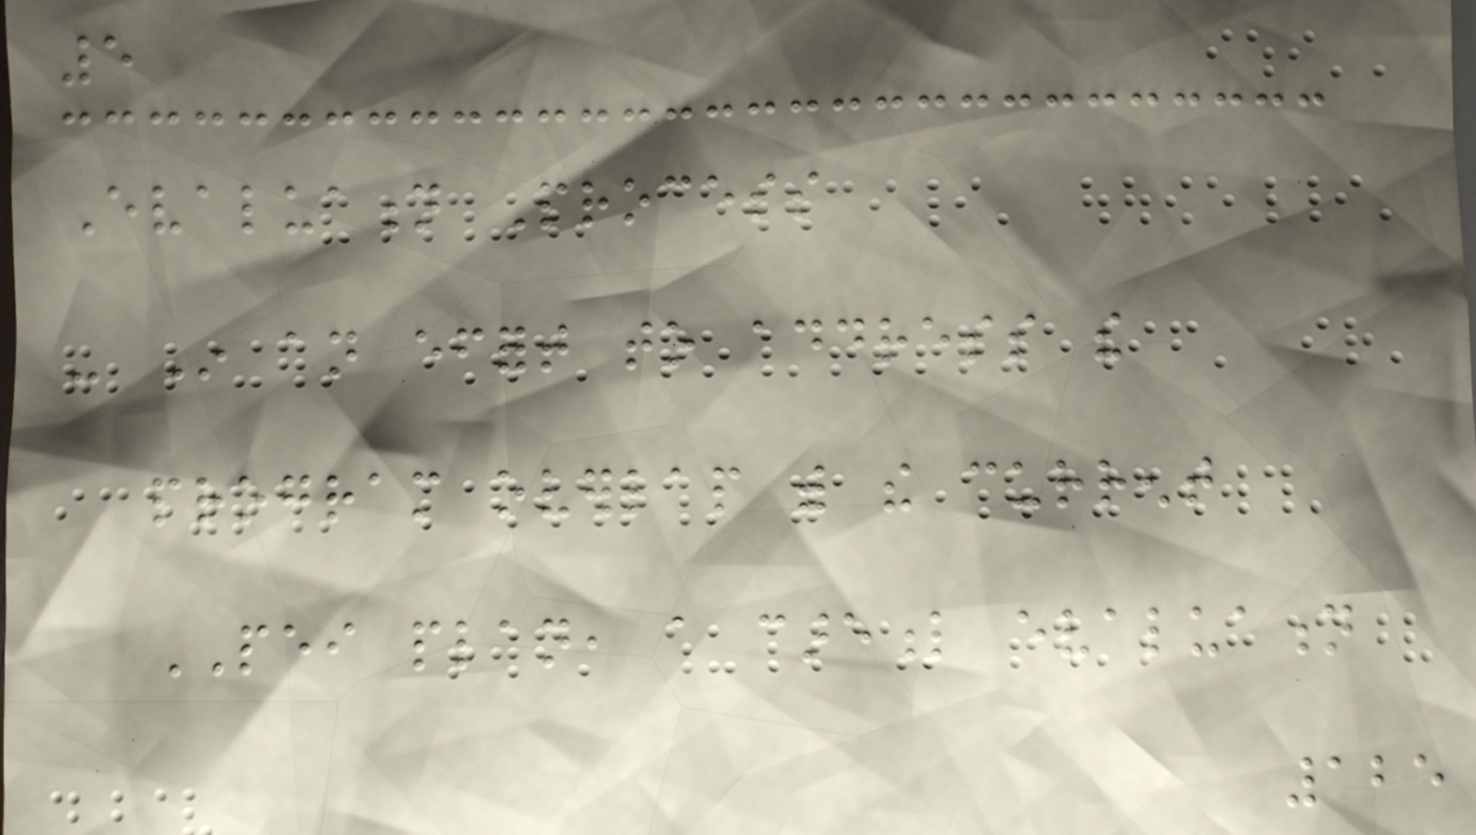5
Evaluation Process
- In an effort to address the
program overlap with the current
PEI plan, a careful evaluation
125
